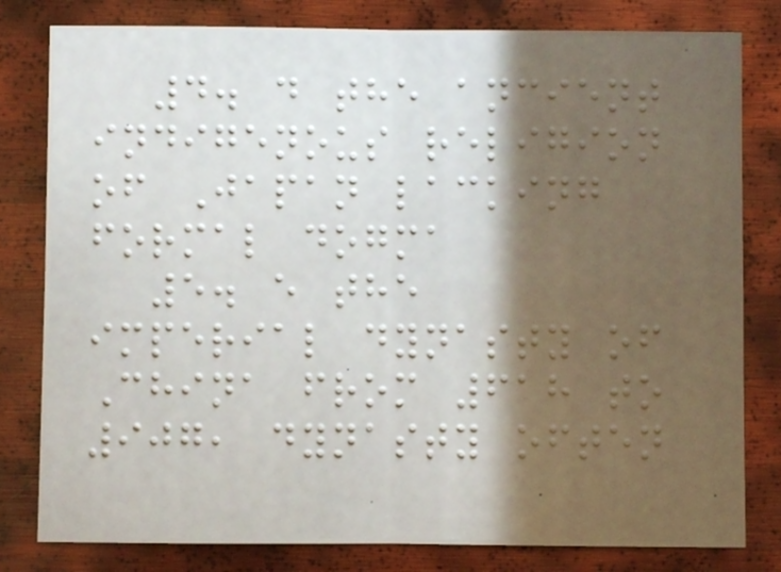4. d the ancient
indigenous religion
of Japan lacking
formal dogma
5. e the
imperial dynasty of
China from 618 to
907, dynasty often
